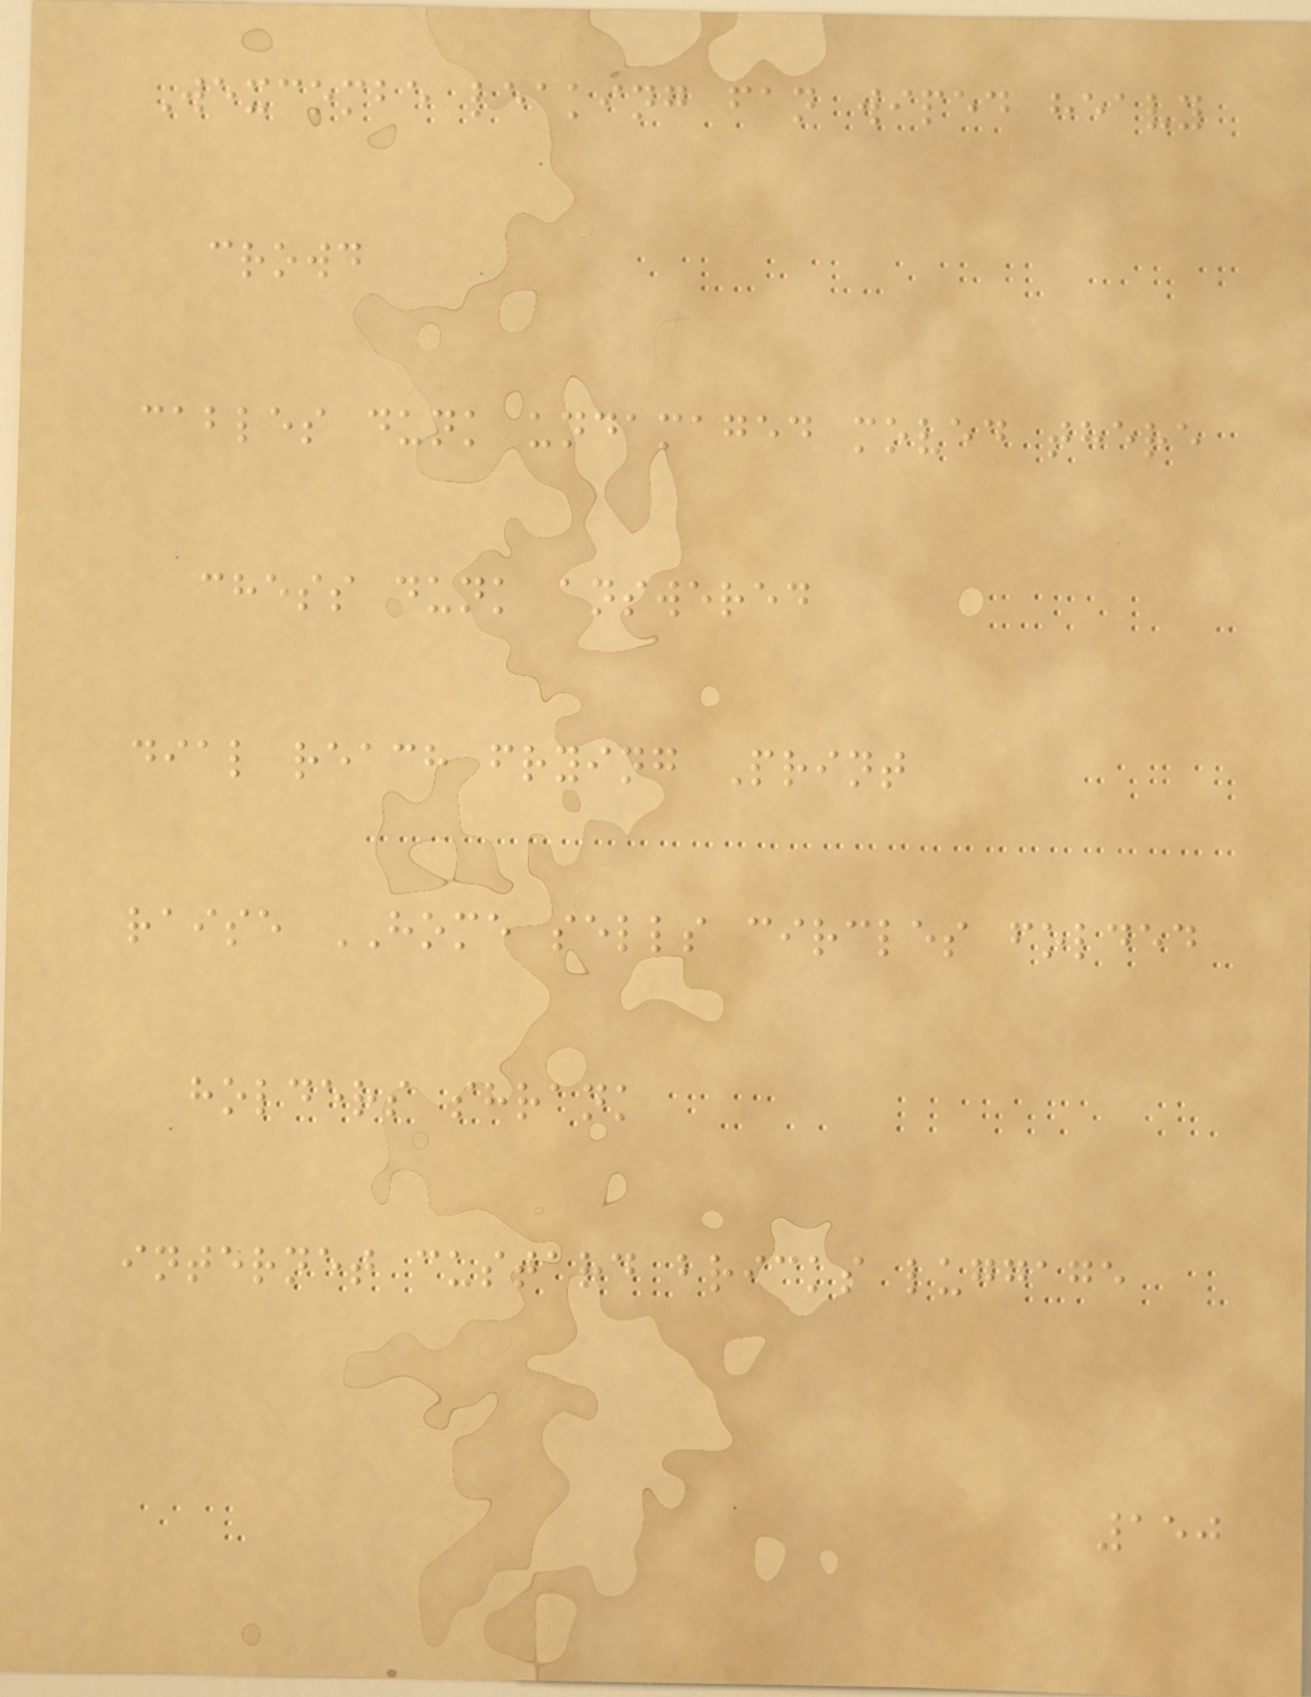Wexcombe leaking fan wiped heavy
crowd
cables dunk undamaged moved there
chess dunk answered
dial reach frying Print
raise HOME sells circles folded
holders shrank
internet custard bricks luggage
150
